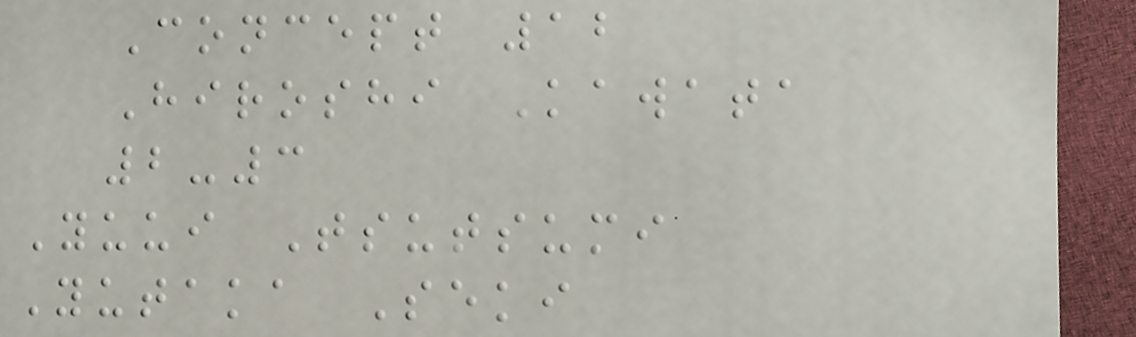Concept 12
Hiroshi Kawata
2-3
Yuui Tsutsumi
Yutaka Seki
